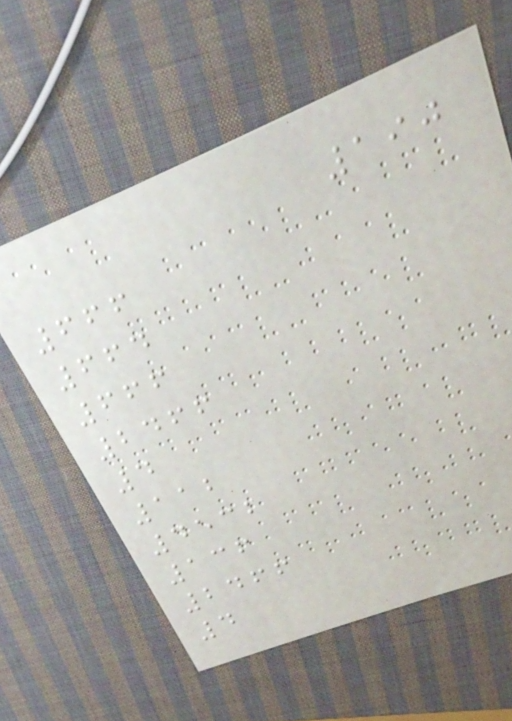190
666
664
666
2466
4
112
4532
136
2466
4
